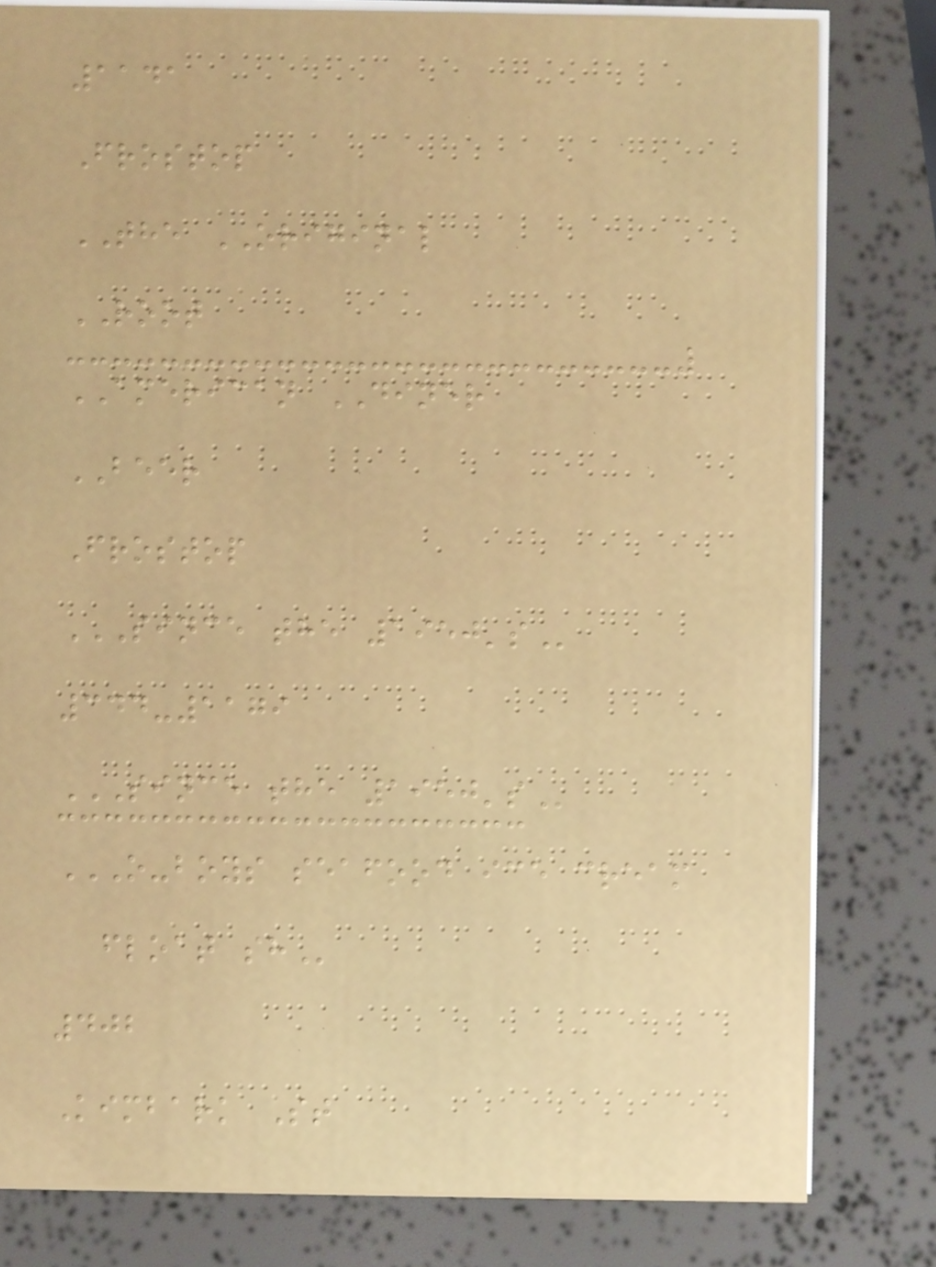1141
Frostop
THE ORIGINAL
ROOT
AMERICAN DINER
BEER
Frostop
SINCE THE 1950'S
344-1179
SINCE THE 1950'S
O-BOYS SEAFOOD ICE CREAM
FLOAT SH
402
Kimbark St
